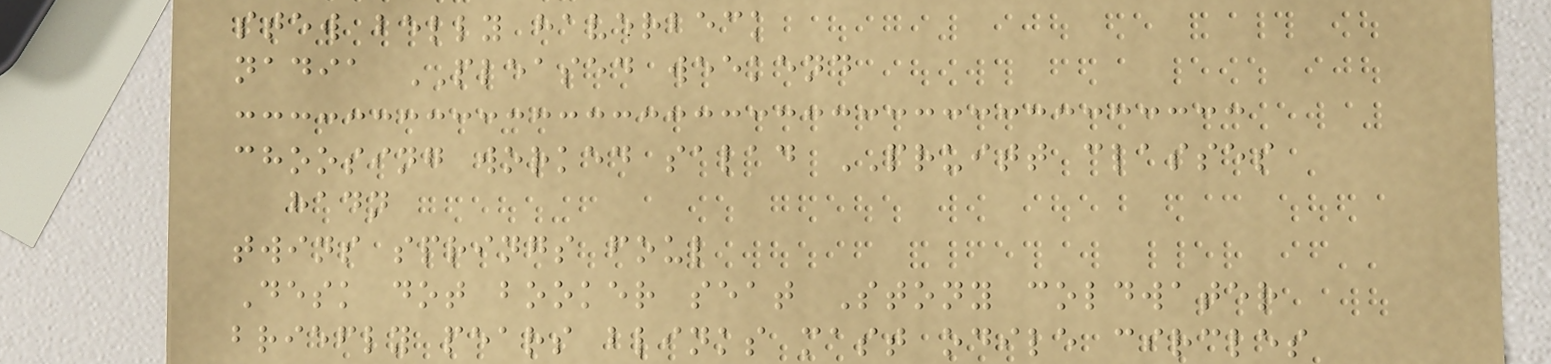stew belly haverbeck
nadia PLEASED weekend
choosing worked salad PRUITT classes
hadn
twins springs foul
Desk dot booker seat Stony coldwater
briefly pears blinks mast odile circles
